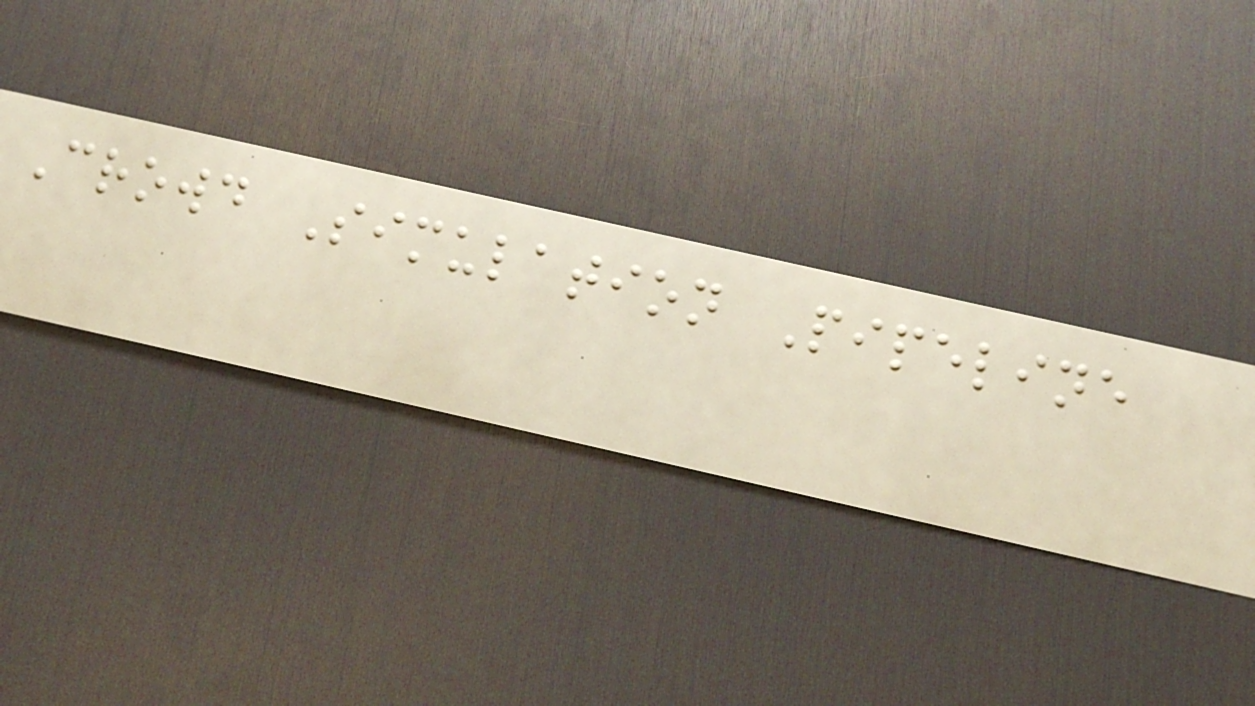Crowd Simulation Pipeline
